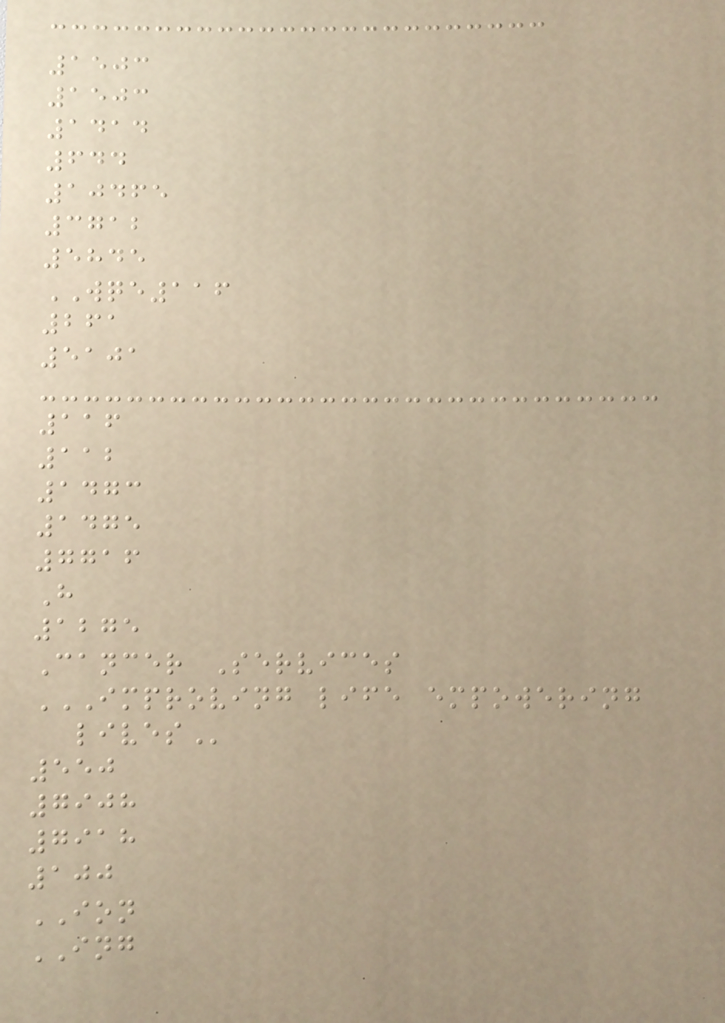1503
1503
1414
644
10465
3712
5845
WQE116
261
5101
116
112
1473
1475
7716
H
1275
Cancer Services
IMPROVING LIFE EMPOWERING
LIVES
550
7908
7918
100
ION
ING
